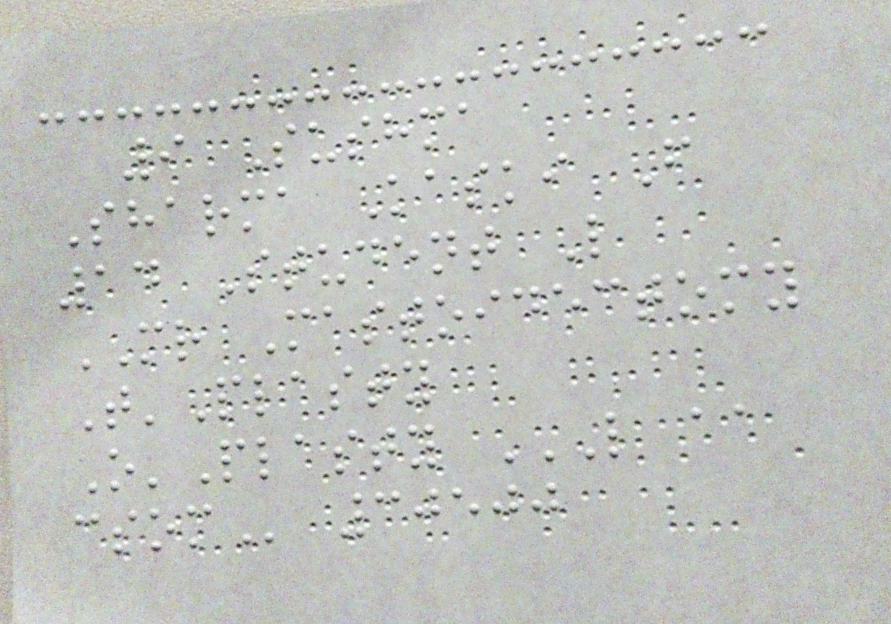9 Sushma
Sharma Kaski F
14 Student L
MR Mastoidectomy
T'Plasty
O'Plasty L AA
CSOM 30500
